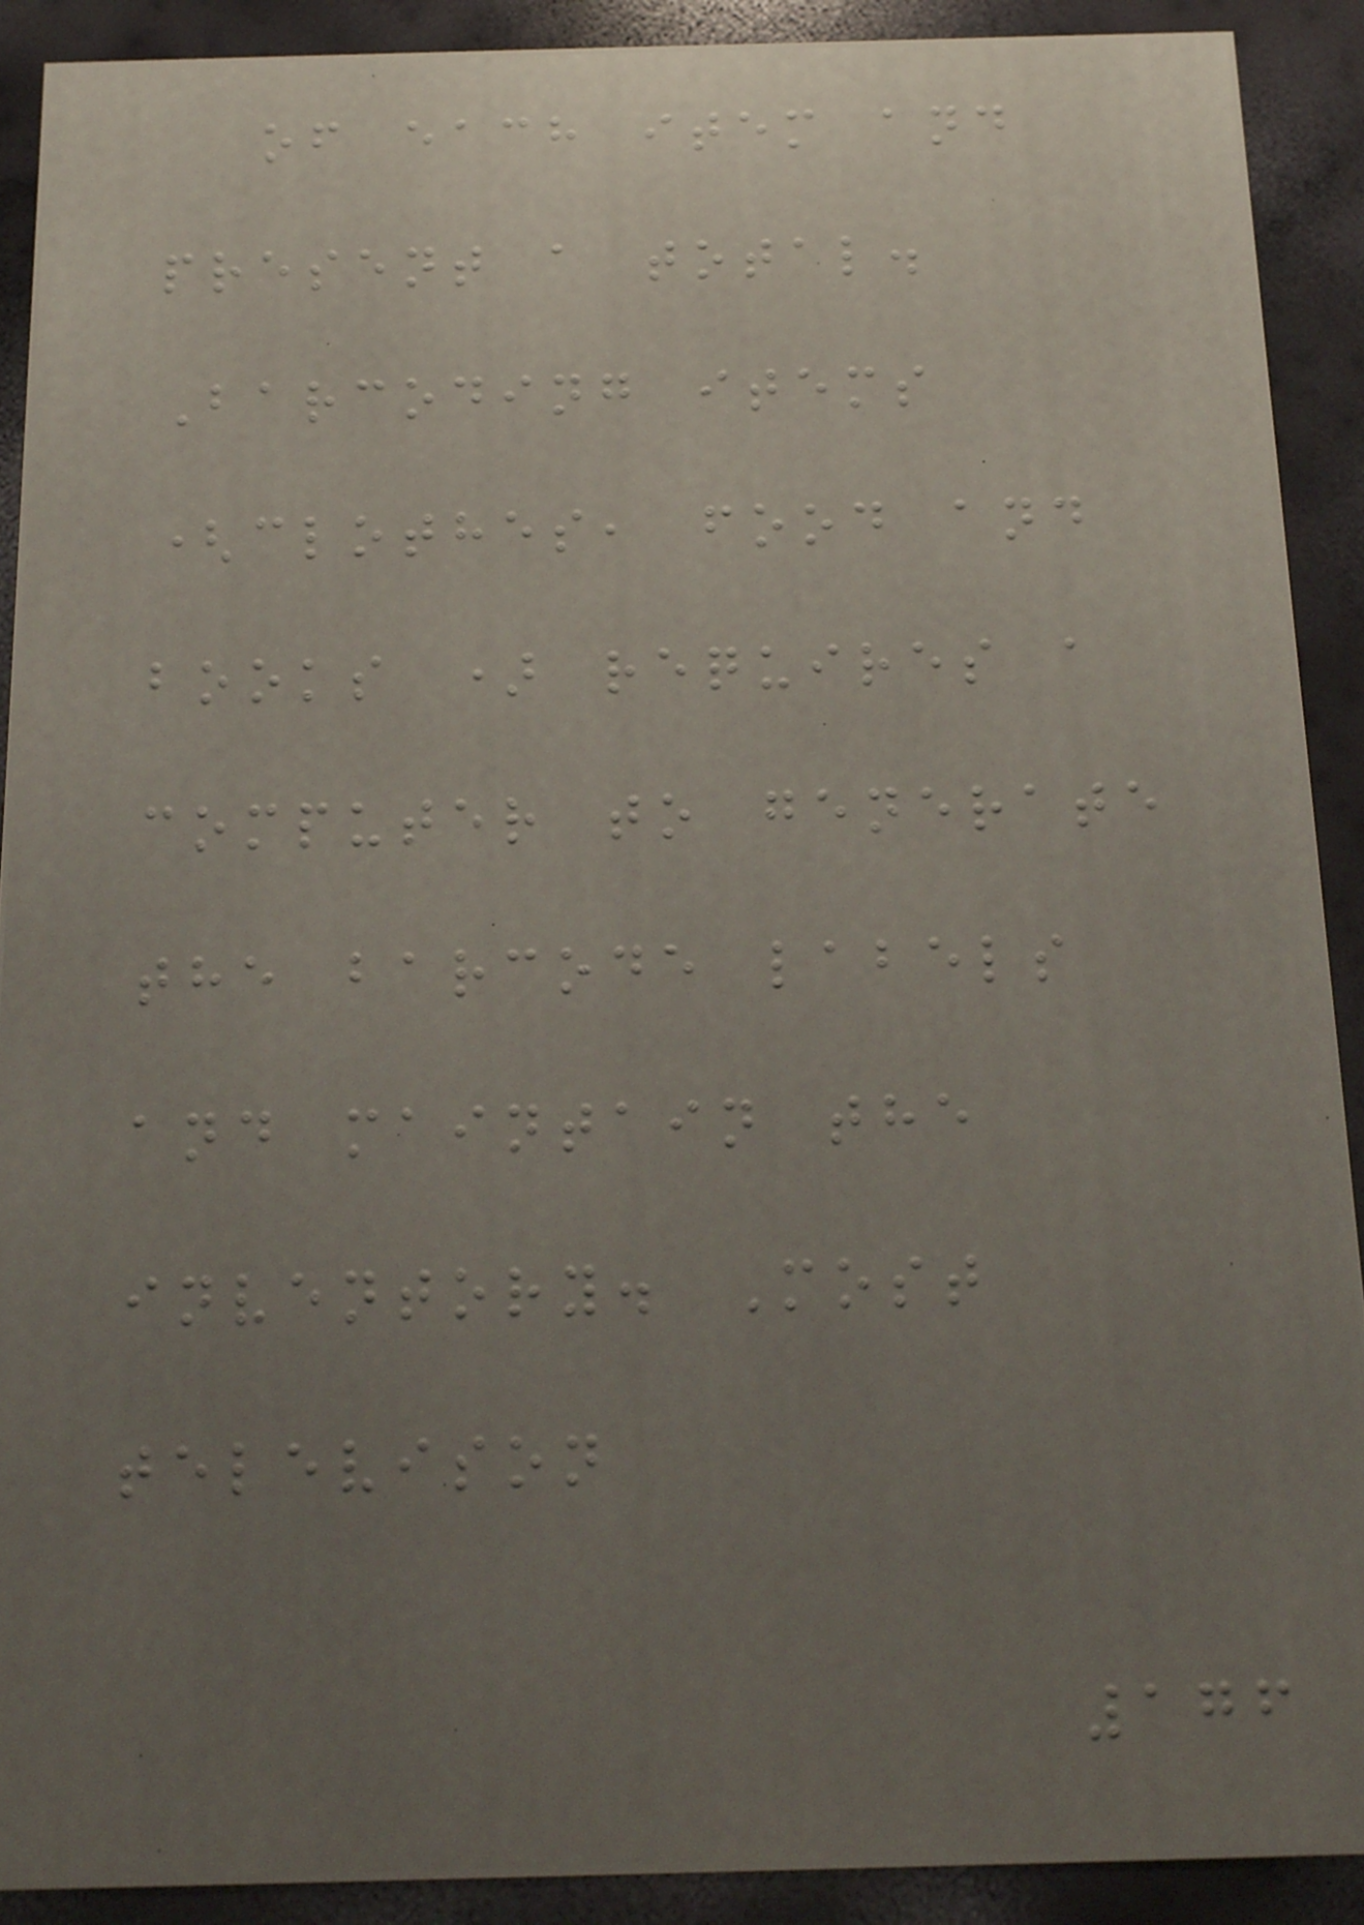of each item and
present a total.
Barcoding items
(clothes, food and
books ) requires a
computer to generate
the barcode labels
and maintain the
inventory. Most
televison
176
